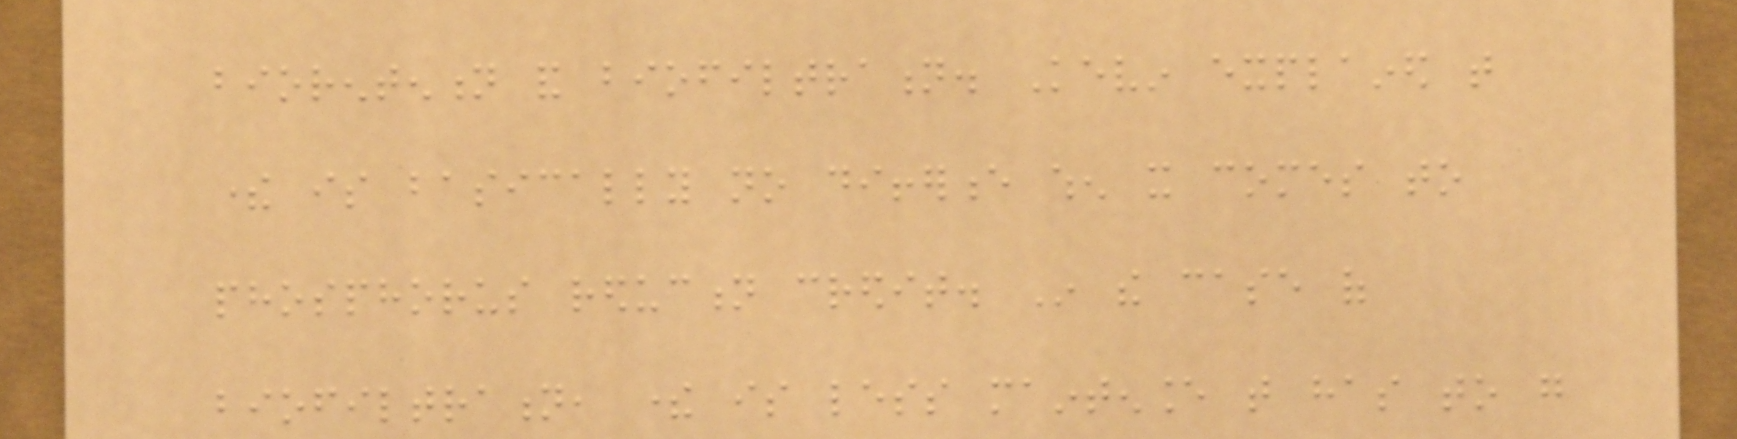biorentention and biofiltration. Kevin explained that
there is basically no difference when it comes to
phosphorus reduction credit. In the case of
biofiltration, there is less maintenance that has to go
